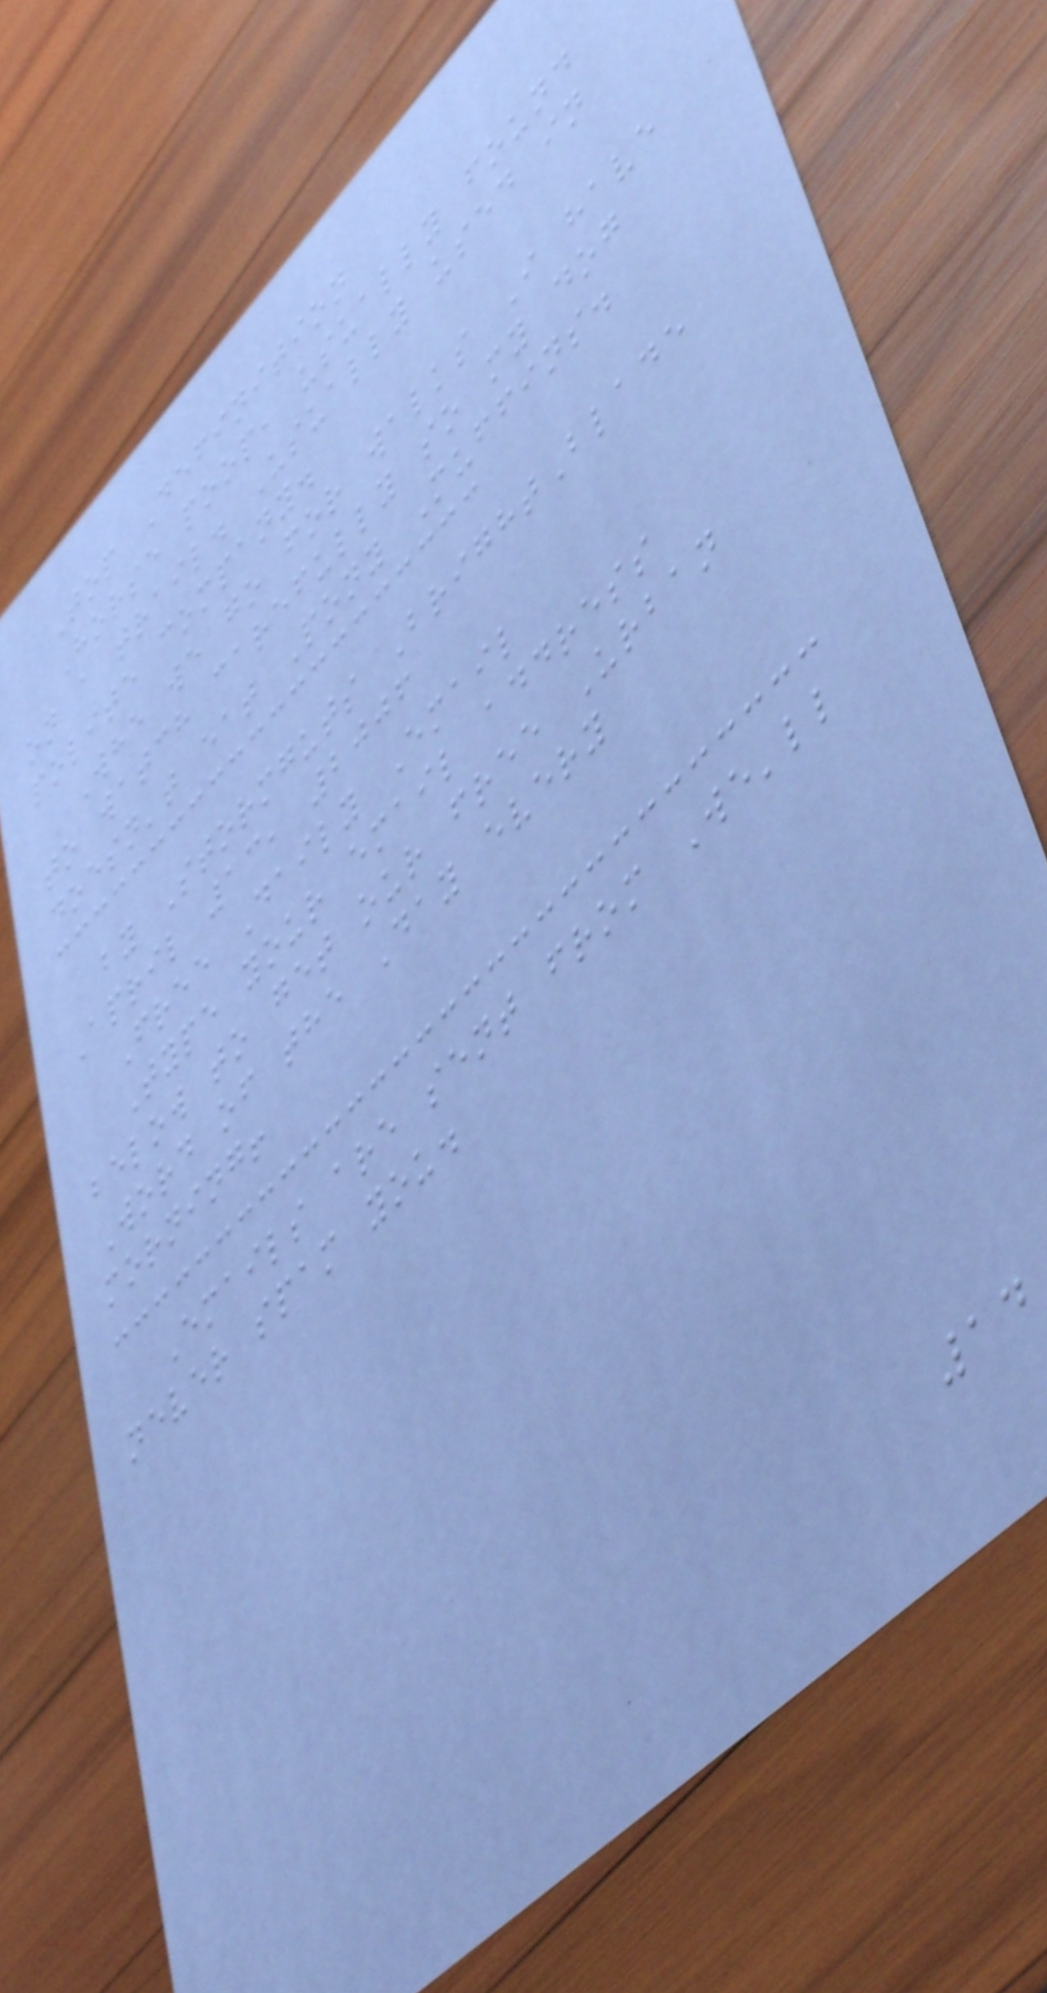Top Definition
Horse poop, usually found
on a trail. Usually used in
polite company.
Whe we go for walks I have
to watch carefully so my dog
doesn't eat Pony Muffins.
by Stormguts BrightBlade
April 13, 2006
Free Daily Email
Type your email address
below to get our free Urban
Word of the Day every
morning!
Emails are sent from We'll
never spam you.
14
